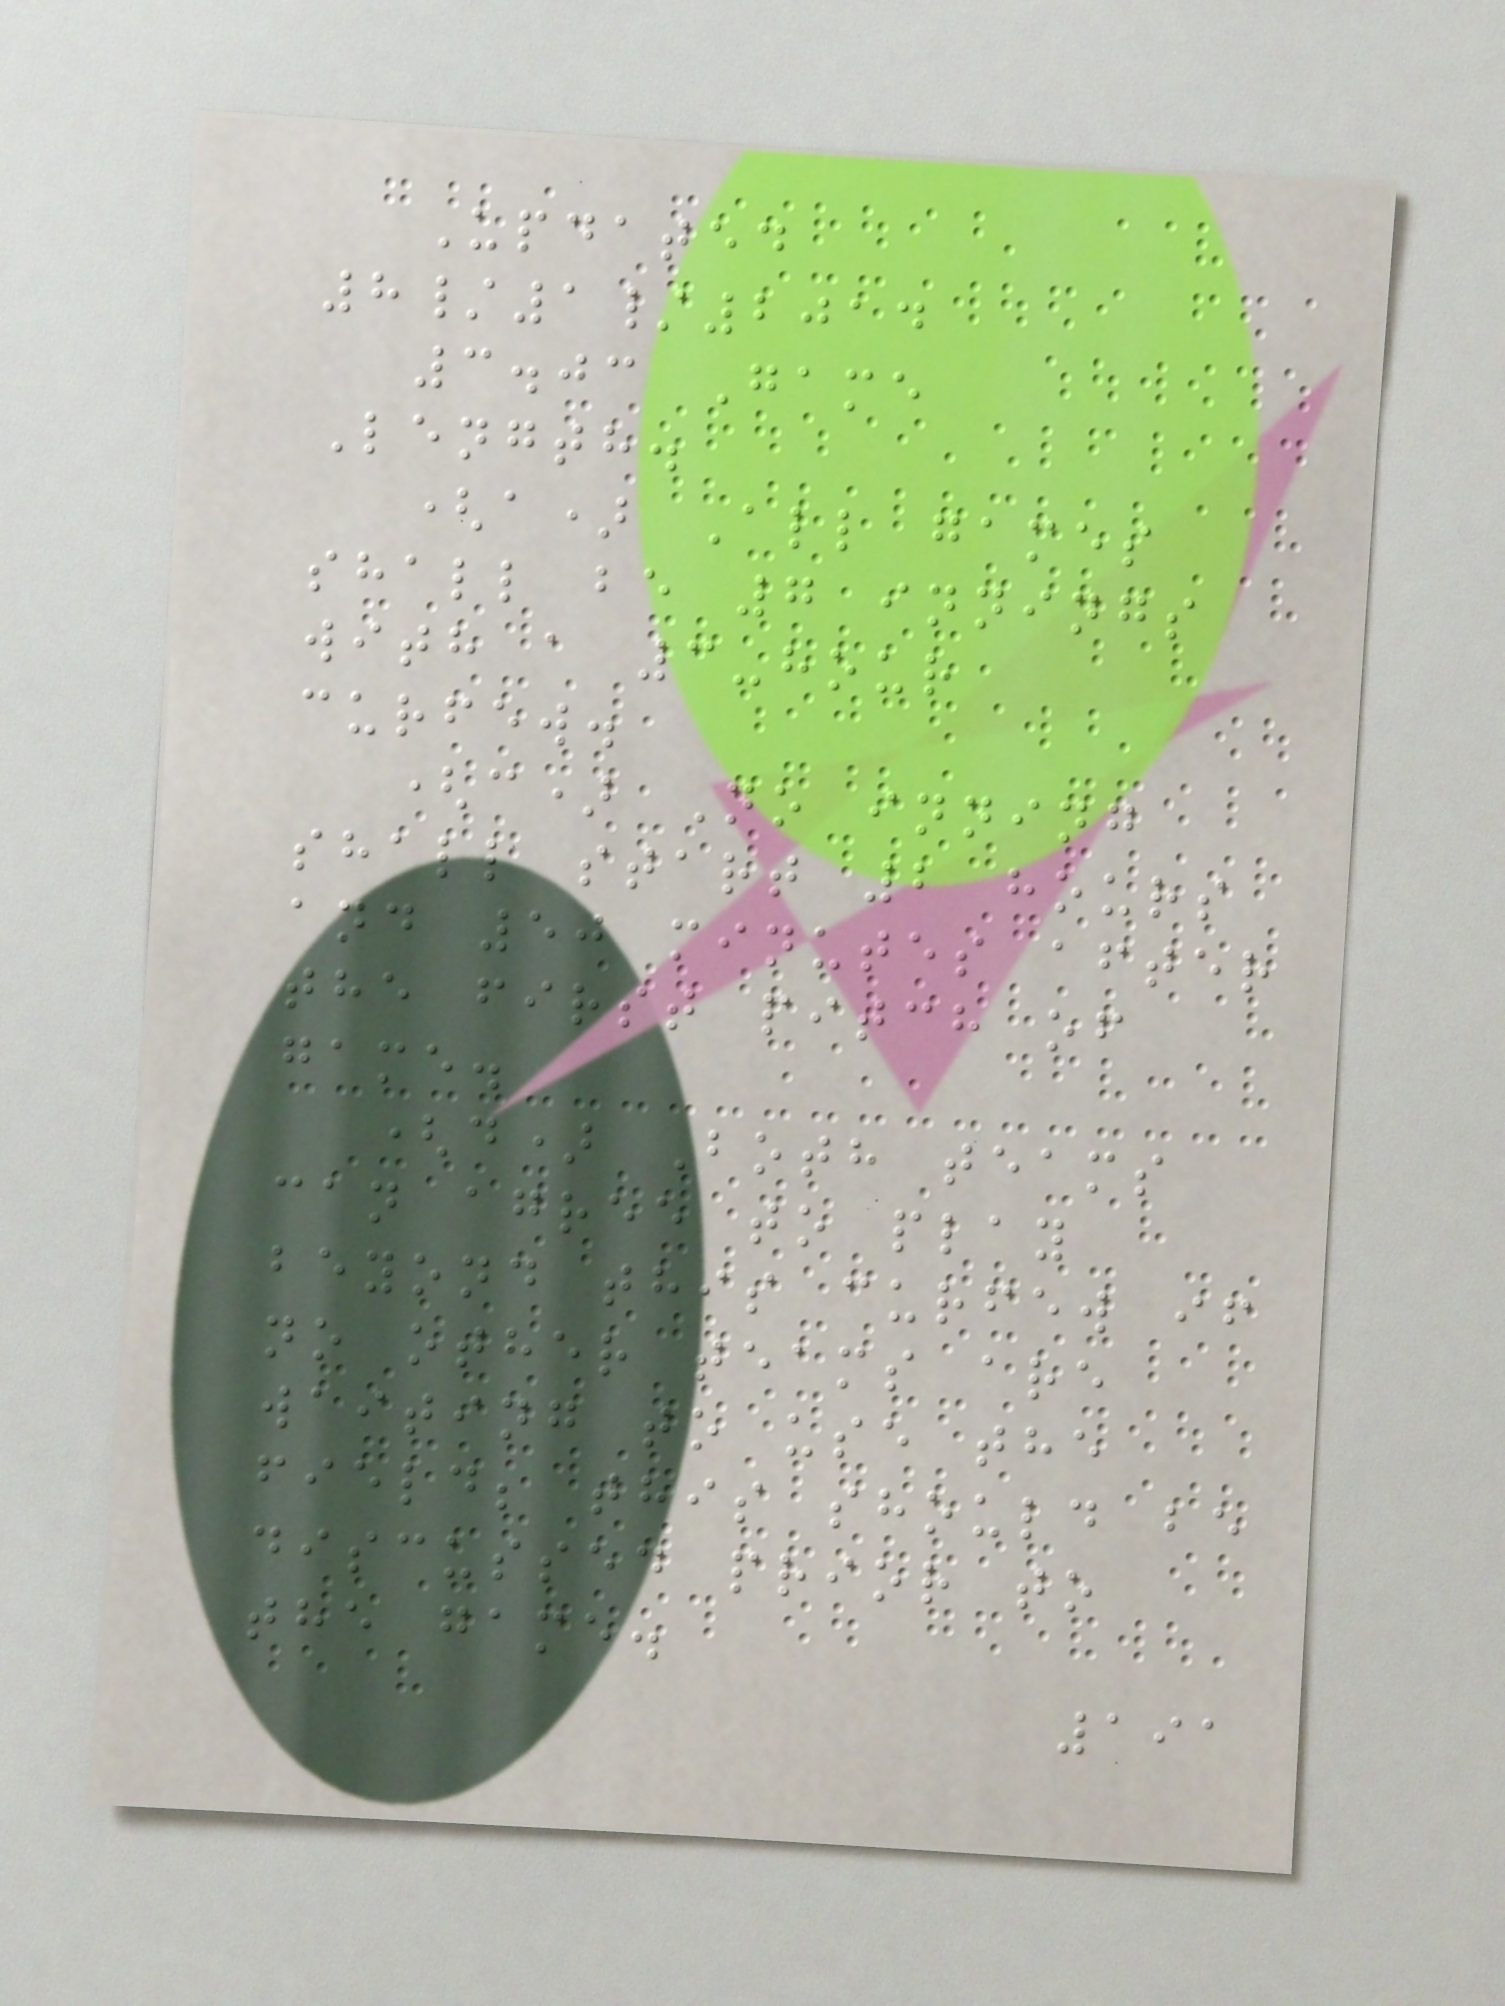Updated
8/1/2014
3.03 Game
Length.
(a) All games
shall be 7 innings
with a 3-hour
curfew.
(c) No inning
shall start 2 hours
and 50 minutes after
the first pitch of
game.
(d) Both teams
can agree to play
beyond this curfew if
no other teams are
waiting to use the
field; this should be
discussed prior to
the game.
191
